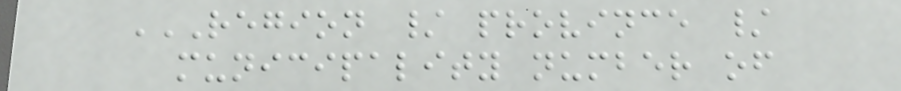REGION / PROVINCE /
MUNICIPALITY NUMBER OF
